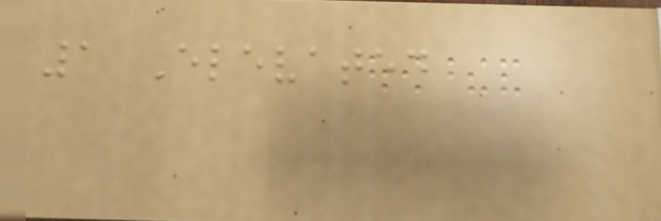1 Elevated
